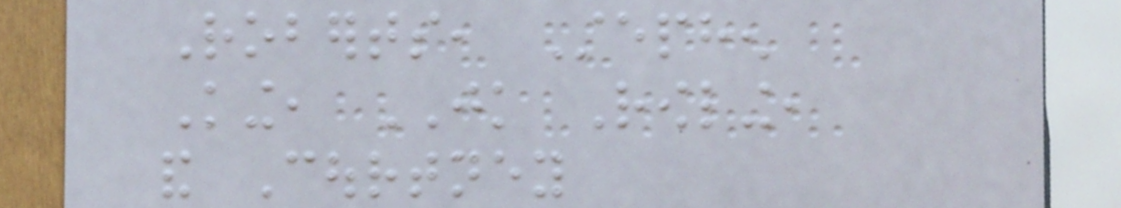Roberts, Stephen
King, JK Rowling,
and Courtney
